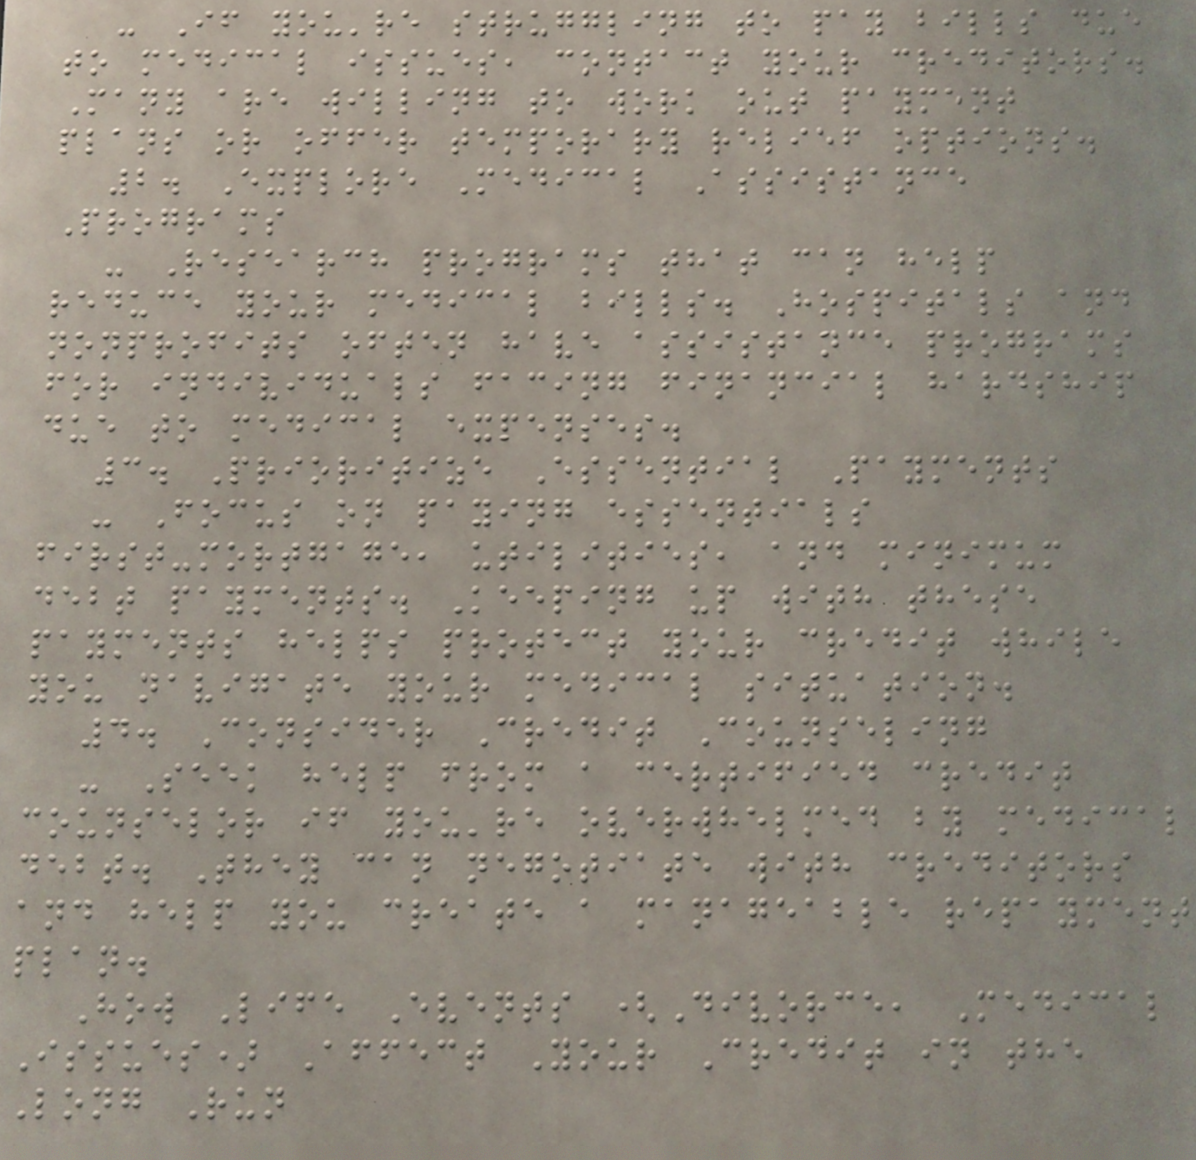- If you're struggling to pay bills due
to medical issues, contact your creditors.
Many are willing to work out payment
plans or offer temporary relief options.
2. Explore Medical Assistance
Programs
- Research programs that can help
reduce your medical bills. Hospitals and
nonprofits often have assistance programs
for individuals facing financial hardship
due to medical expenses.
3. Prioritize Essential Payments
- Focus on paying essentials
first-mortgage, utilities, and minimum
debt payments. Keeping up with these
payments helps protect your credit while
you navigate your medical situation.
4. Consider Credit Counseling
- Seek help from a certified credit
counselor if you're overwhelmed by medical
debt. They can negotiate with creditors
and help you create a manageable repayment
plan.
How Life Events (Divorce, Medical
Issues) Affect Your Credit in the
Long Run
